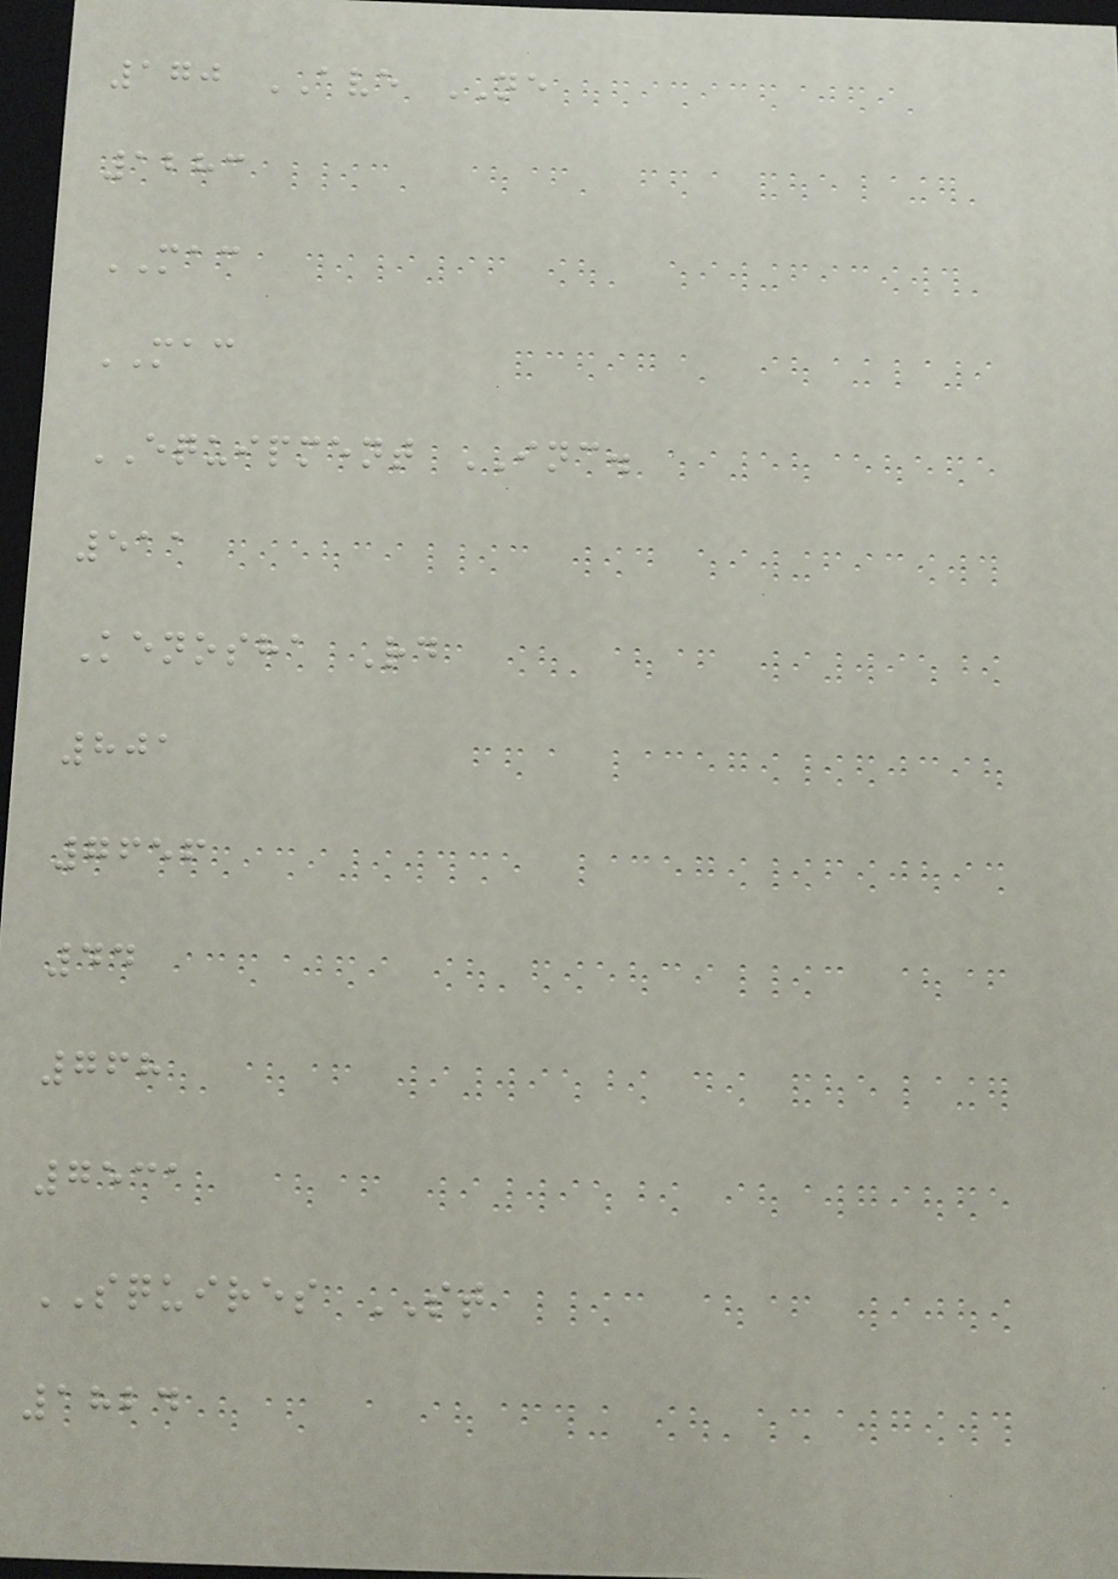170 AVE NE
1283
MAC
MAC
EQUIPMENT INC.
511
Kenosha Rd
801
7656
44
768
7531
SQUIRES ST
1824
